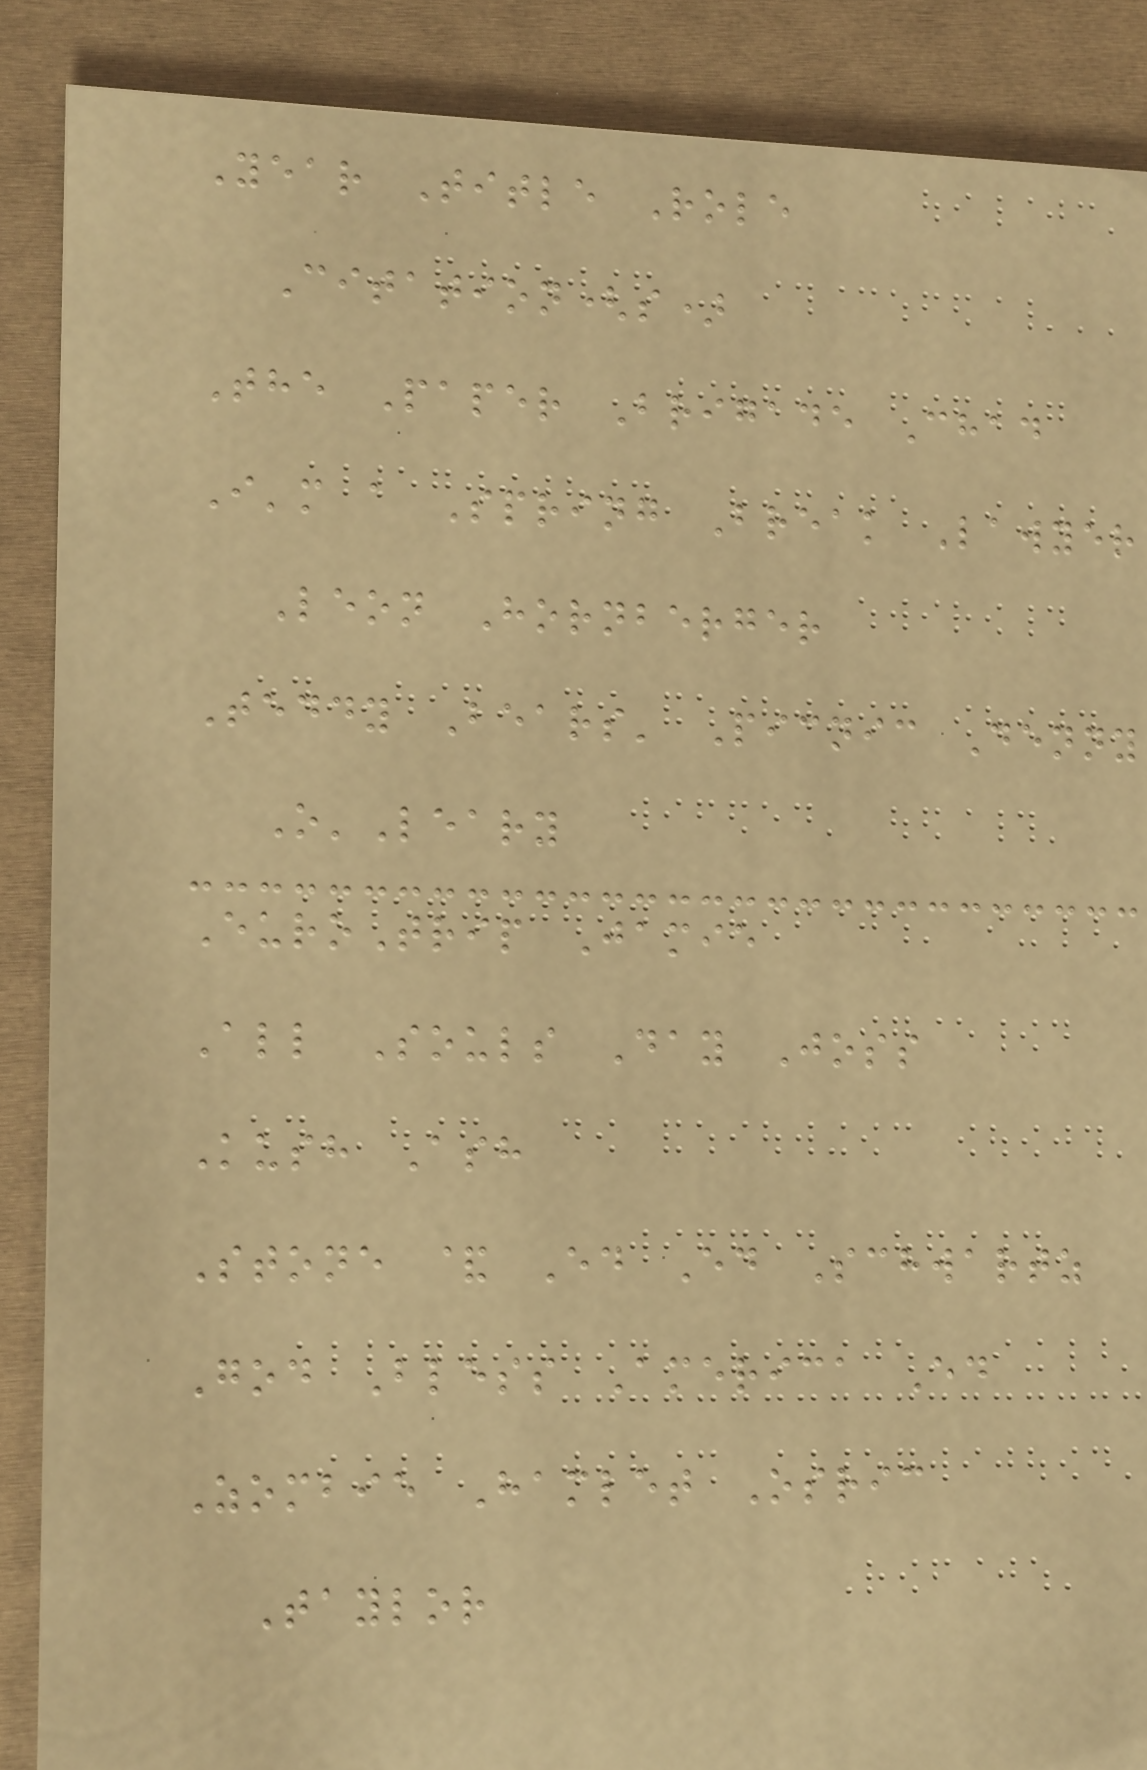Year Title Role
Citation(s)
The Paper Brigade Chad
I'm a Spring Break Lawyer
Leon Hornberger
Teddy Bears' Picnic Denny
O'Leary
EuroTrip Jamie
All Souls Day Joss
Kush Ash
Stone & Ed Ed Schwartz
God Bless America Ed
Zombie Hamlet Osric
Taylor
